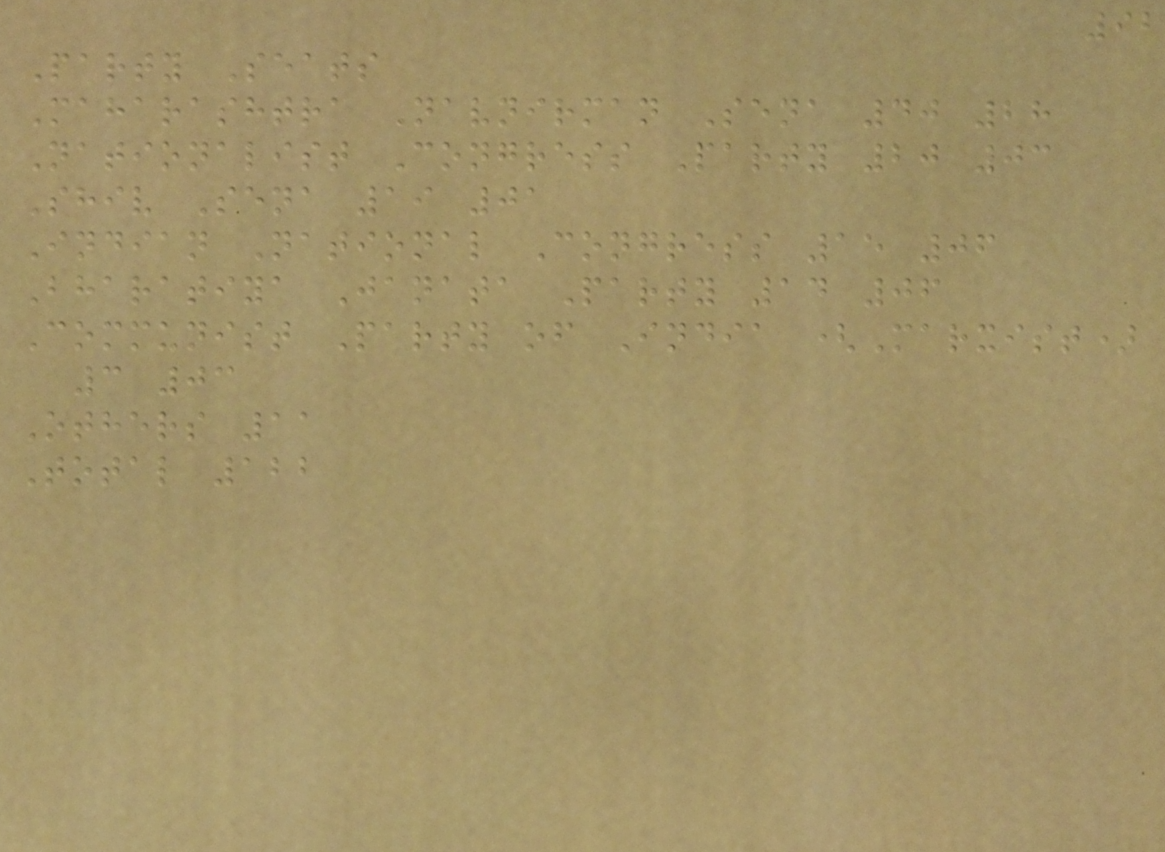92
Party Seats
Maharashtra Navnirman Sena 40 28
Nationalist Congress Party 20 03
Shiv Sena 19 01
Indian National Congress 15 06
Bharatiya Janata Party 14 06
Communist Party of India (Marxist)
3 03
Others 11
Total 122
